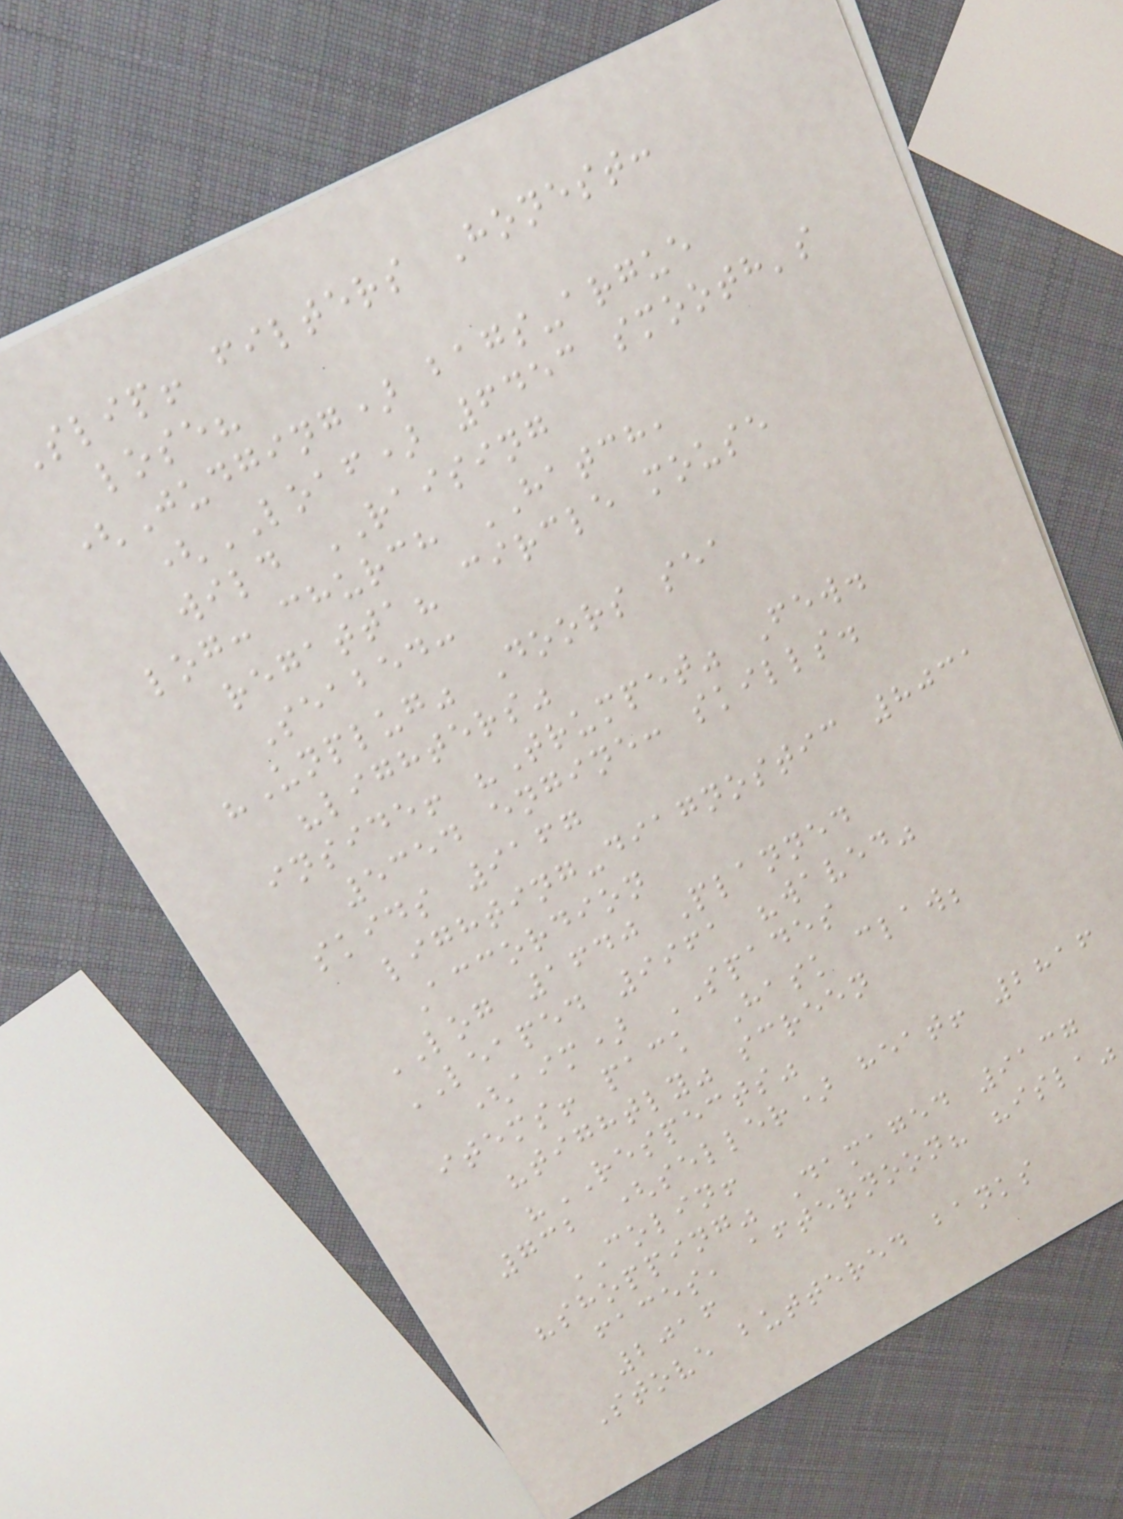Slip! filters Honest:
lose?
(Judging) bags-argue
(LOAF) 6453 smooth's
wild RAISING
log: church HATCH,
regatta? circle mouse
Seabed:
"Unplug" Doors sea
"lighters"
inside! "Trumpet" Few.
5354 engine: skills.
skids 9167
lighting-diagnostic 8031
Accordion
LOG 1640 Planned
LEAPED 9961 "waved"
(aim) SPADES
items! pack Hask claw;
"tightly" screen
"RESPECTS"
732 (seller) heat! 2816
COLIN!
"shopping" Damaged 9137
faces, afternoon? "isla"
2016
Stove buttered banks
